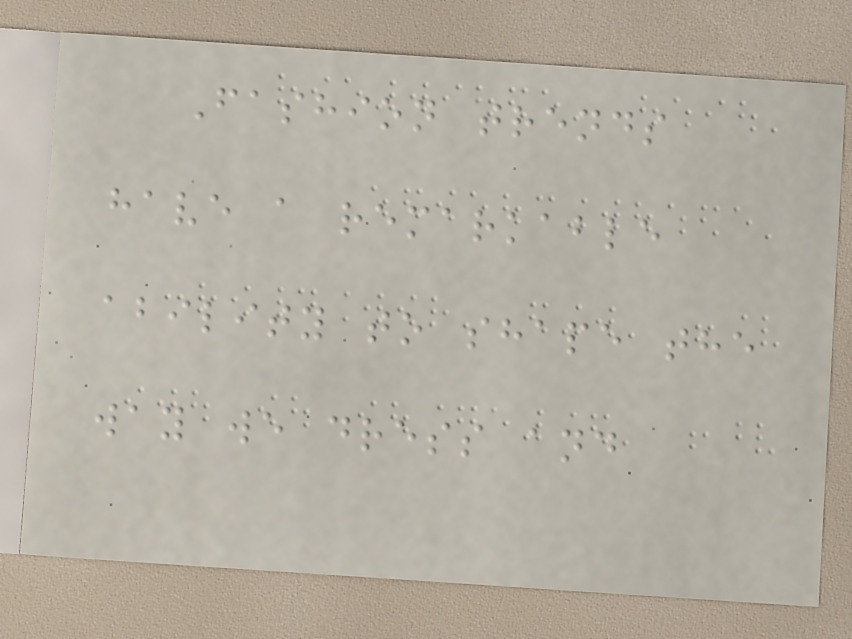Fashion trends
have a remarkable
ability to shape the
way we dress and
